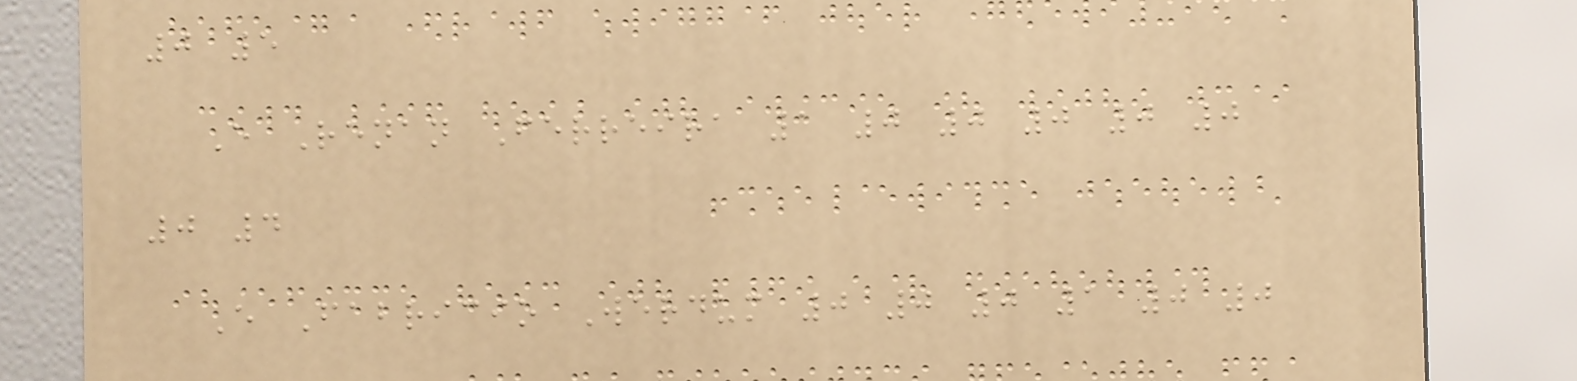0 5
E Renan Ferreira 1 0 0 0 0 0
0 4
E Fabricio Werdum 0 0 0 1 0 0
